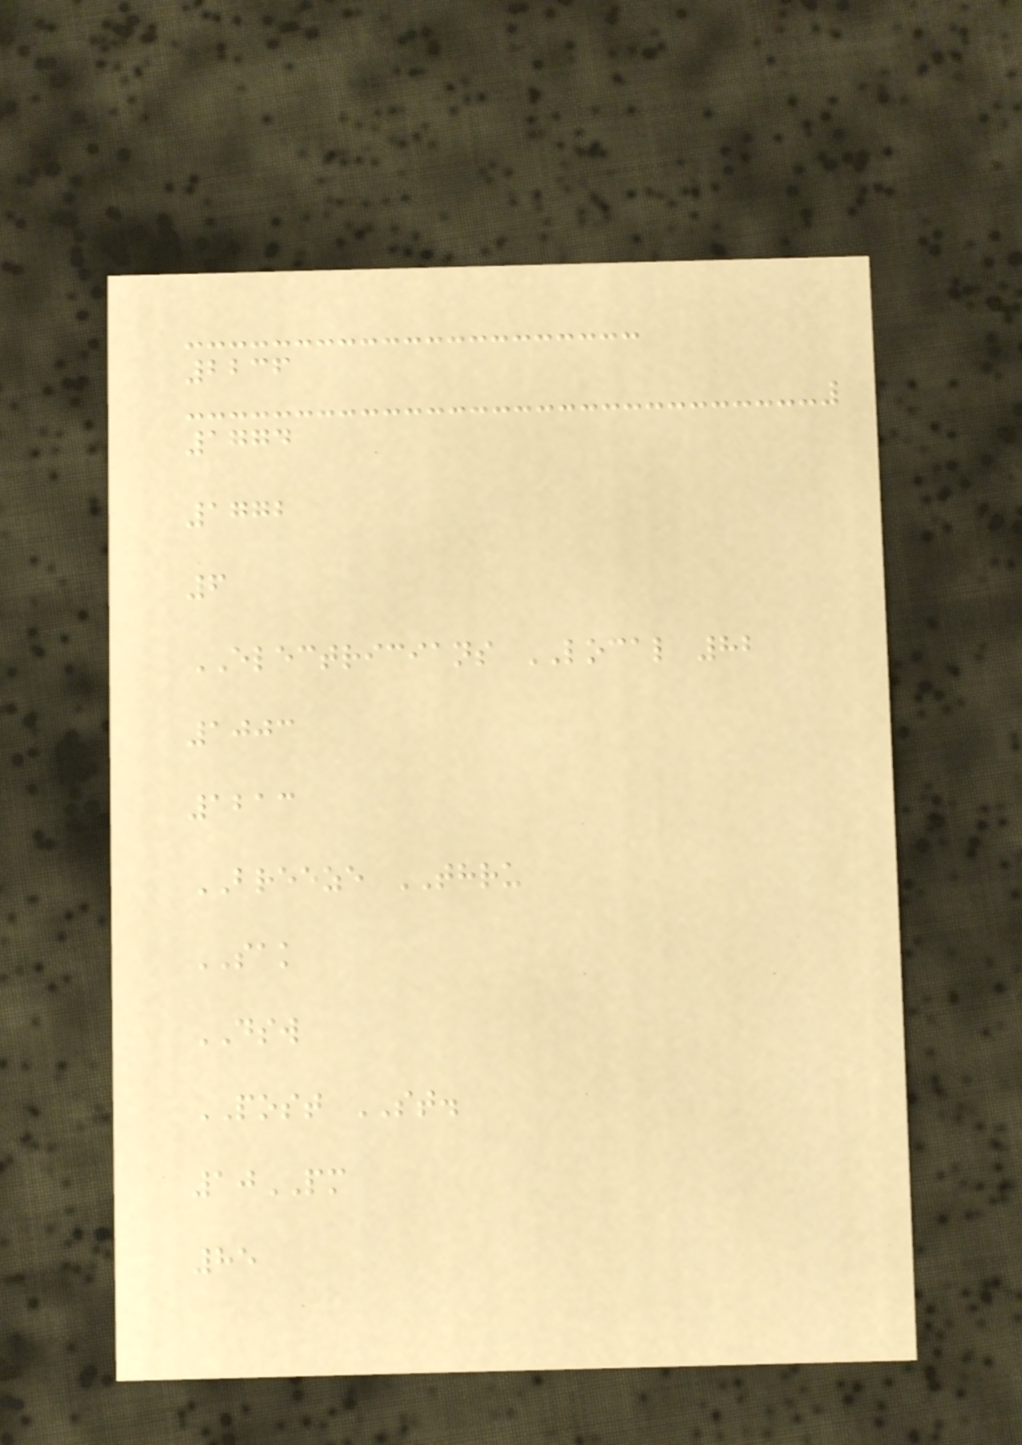2236
1774
1772
6
ELECTRICIANS LOCAL 82
1003
1213
BREEZE THRU
SAK
DSW
POST ST.
10PM
85
